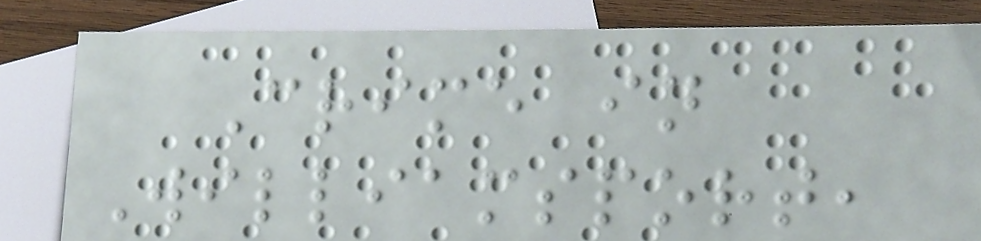Crime in
Williamsport,
